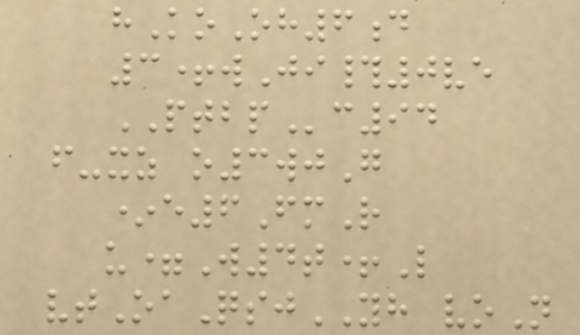hKoOh6d
3+wJi#0ve
PTBPc94
f-xz o3wjG
*e6FmR
u=W4t+L
vtOaQsjYH voN
